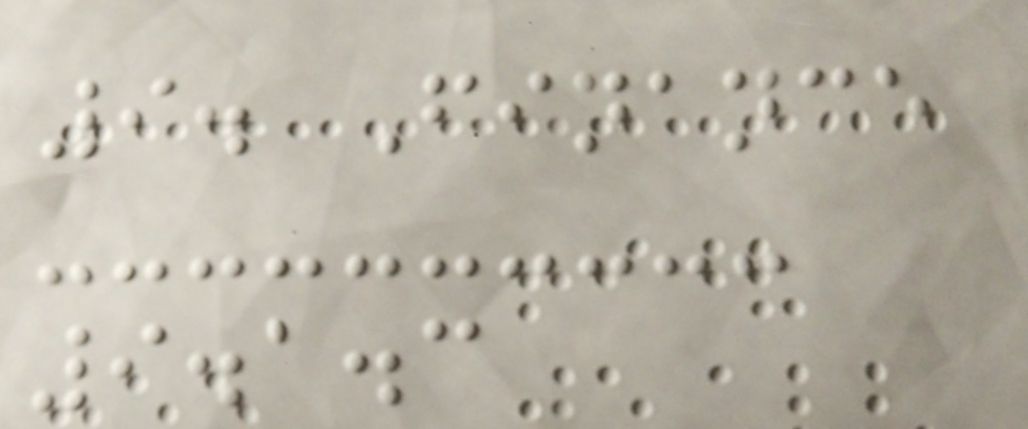9. Finance
9.1.3
